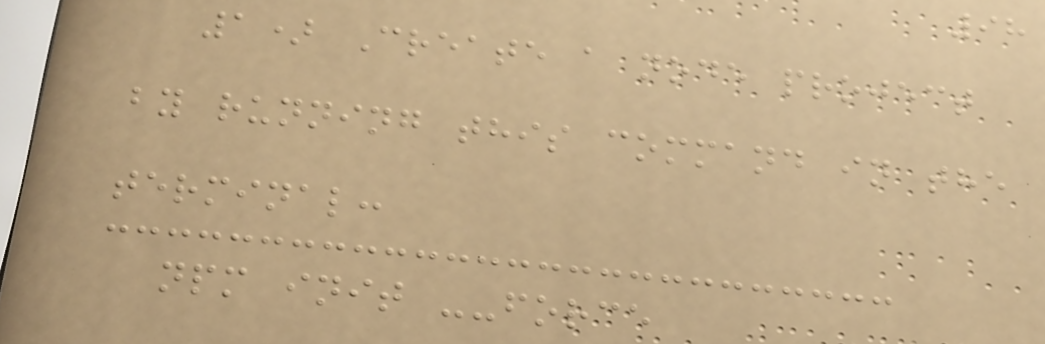98
1) Create a node project
by running this command in the
terminal:
npm init --force
